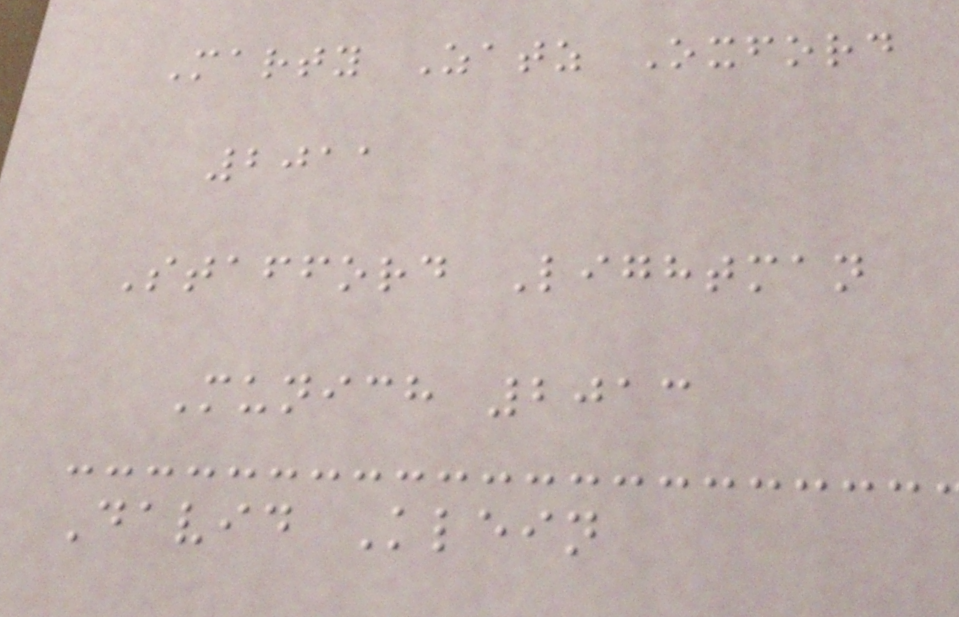Marty Zatz Oxford
2011
Stafford Lightman
Munich 2013
David Klein
